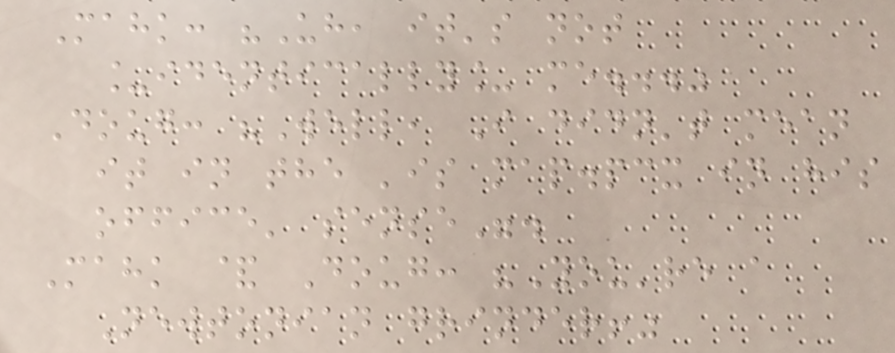Mahk: "Uh, it's not
_identically_ me..."
Doug: "Well, I didn't mean
it in the 'is map.pcx in his
office' sense".
Mahk & Doug: "You're a
Newtonian grinder!"
